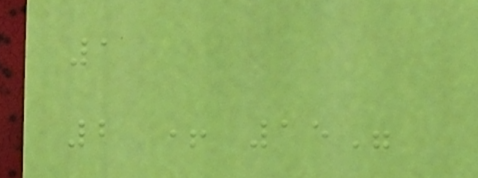1
2 + 15"
